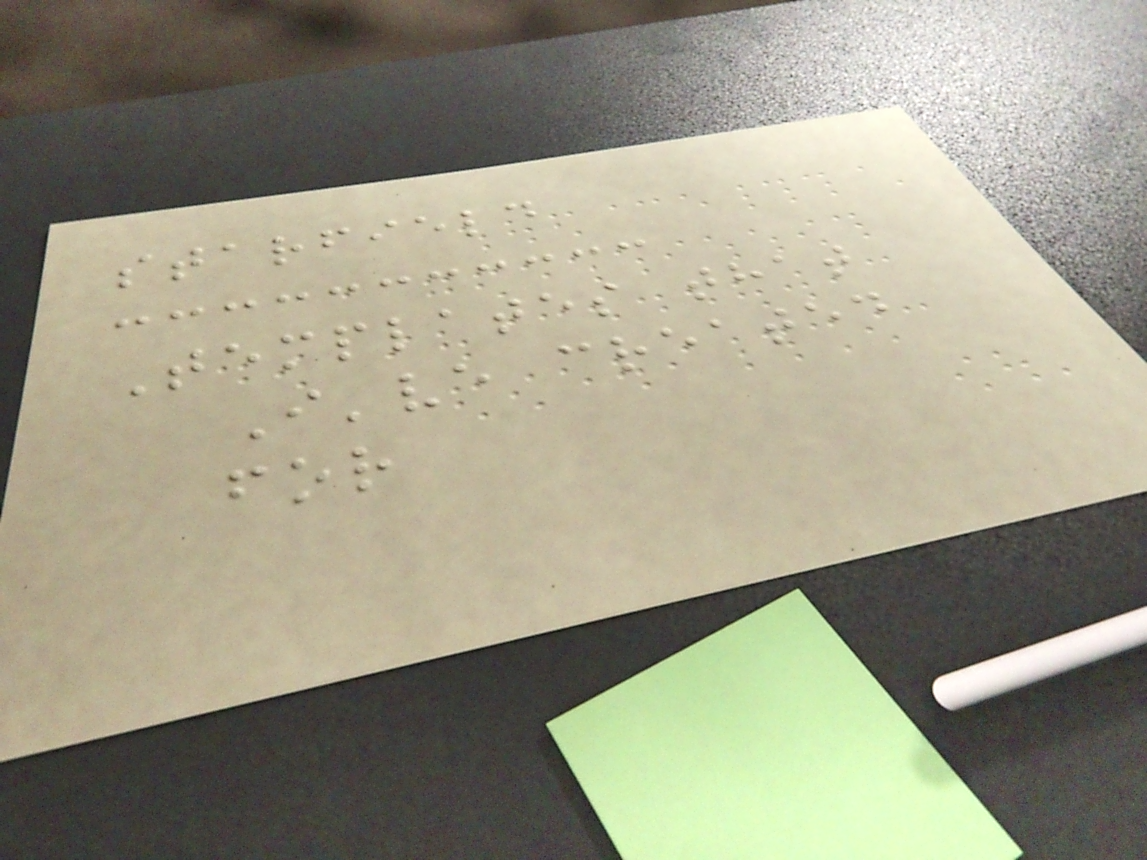starfield
Templates that
I've created
for
